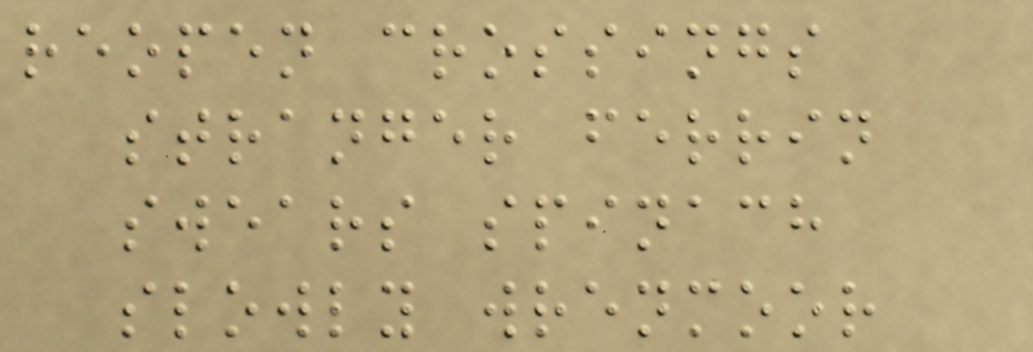reopen crossings
stranger ferrin
swears spinach
slowly wrenmoor
